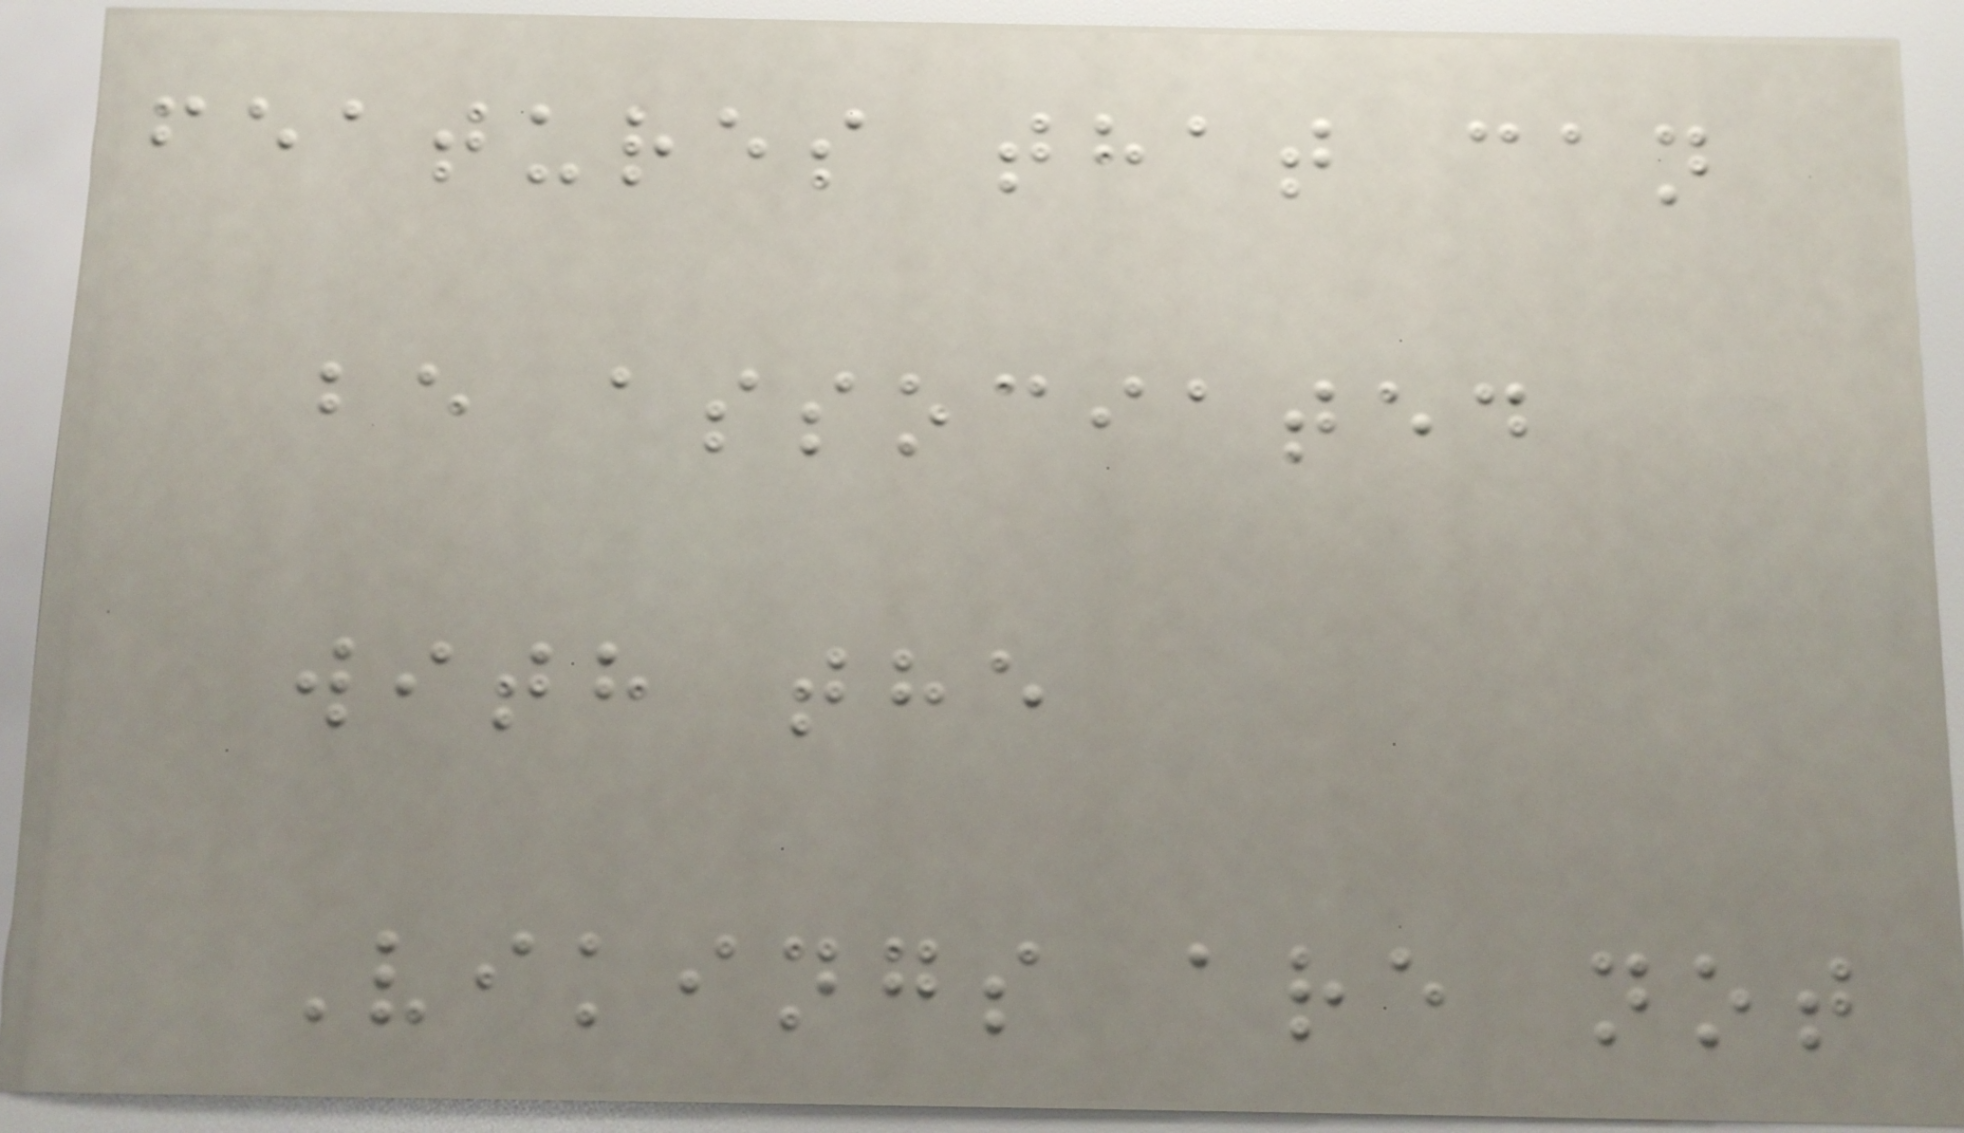features that can
be associated
with the
Vikings are not
